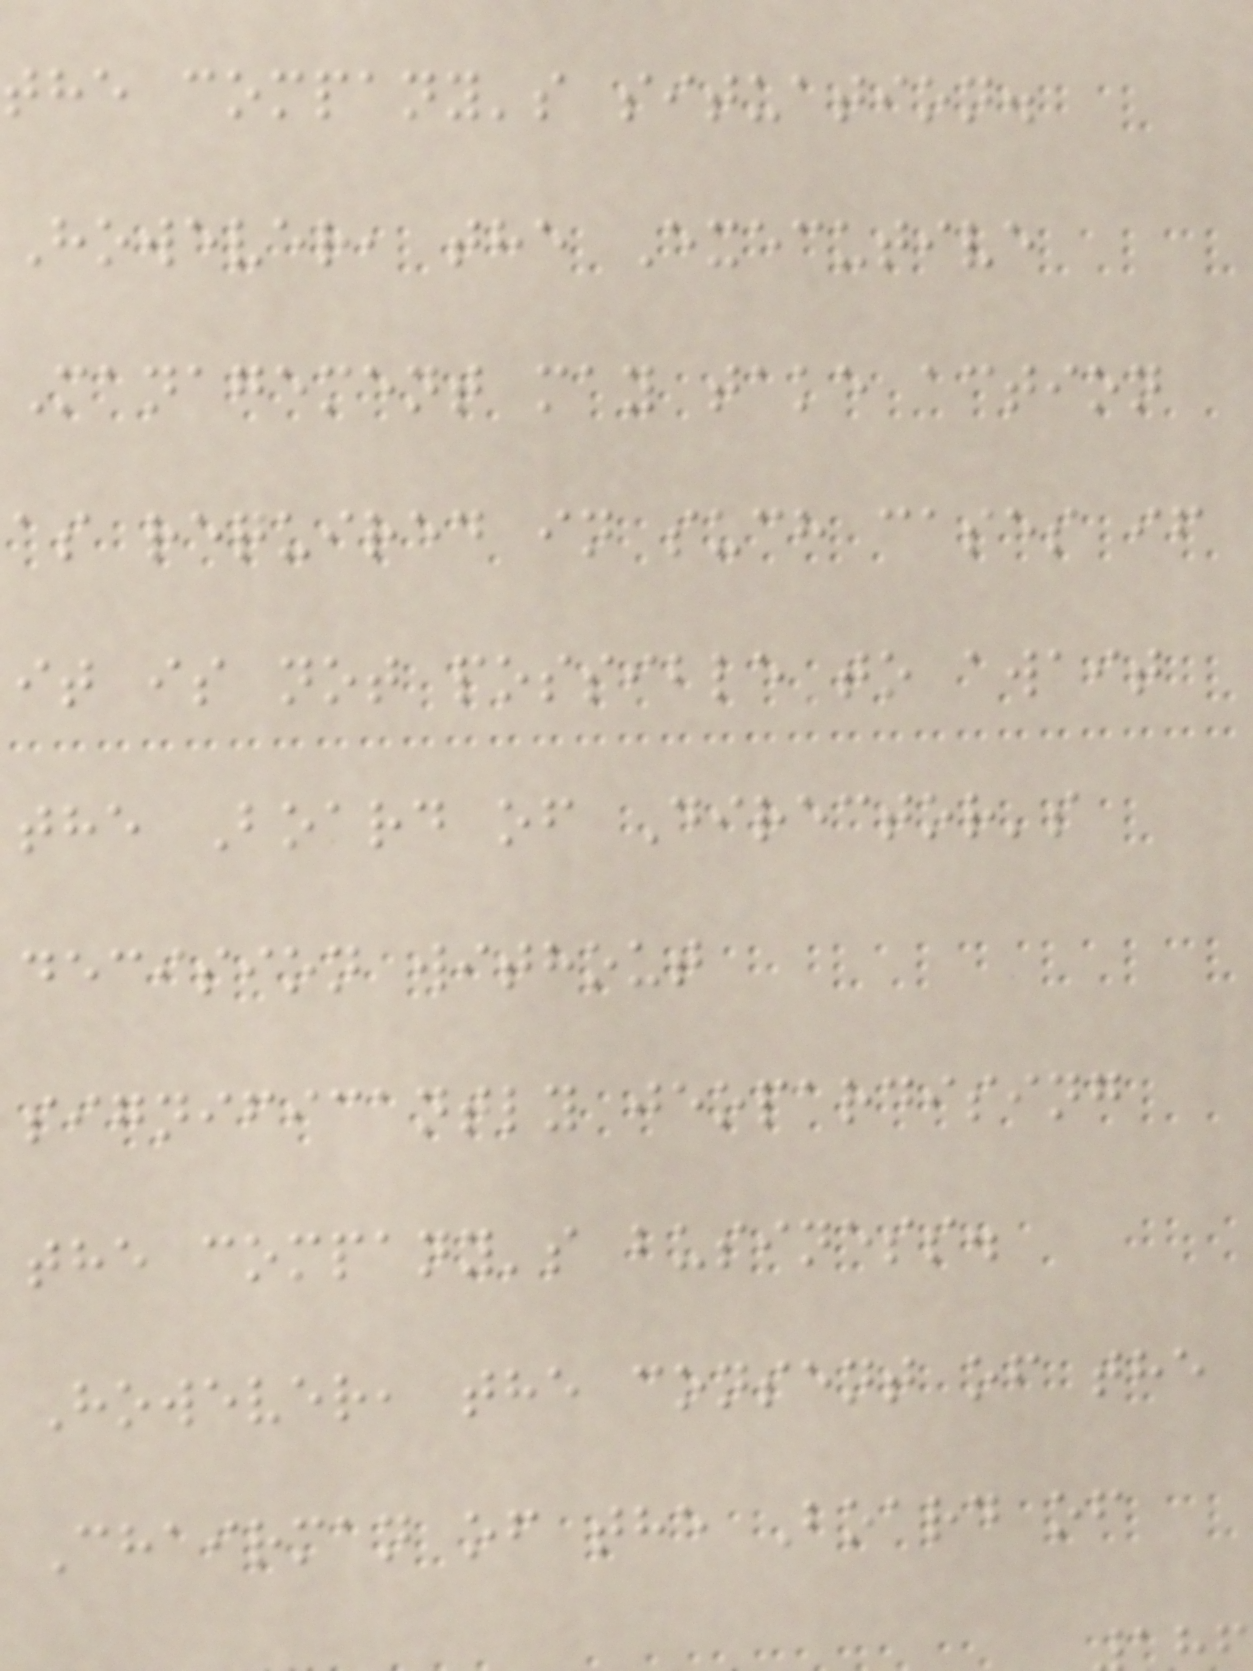the company's situation.
However, the Executive
Management may take action
as required in such cases if
it is not possible to await
the Board of Director's
decision without
significantly jeopardising
the company's business.
However, the consent of the
Chairman of the Board of
